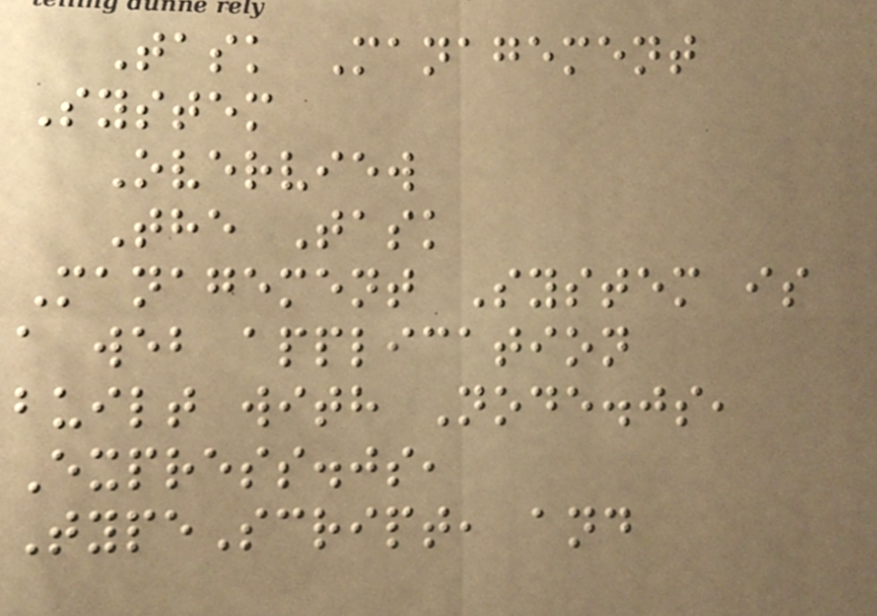Task Management
System
Overview
The Task
Management System is
a web application
built with Node.js,
Express.js,
TypeScript, and
